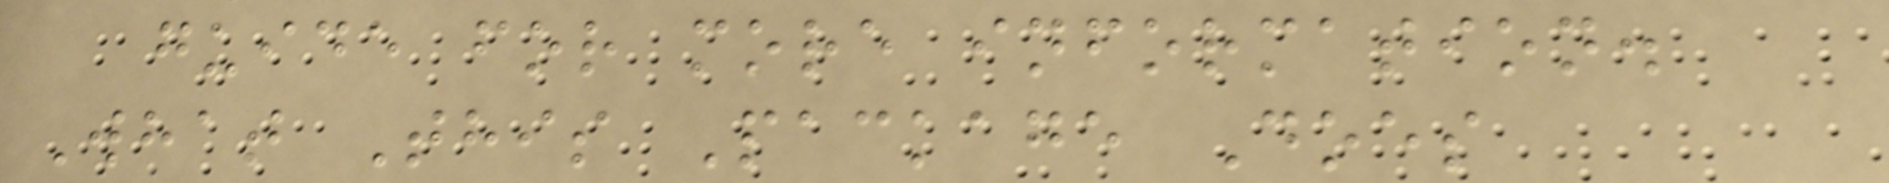guide for more information.
What This Package Does
